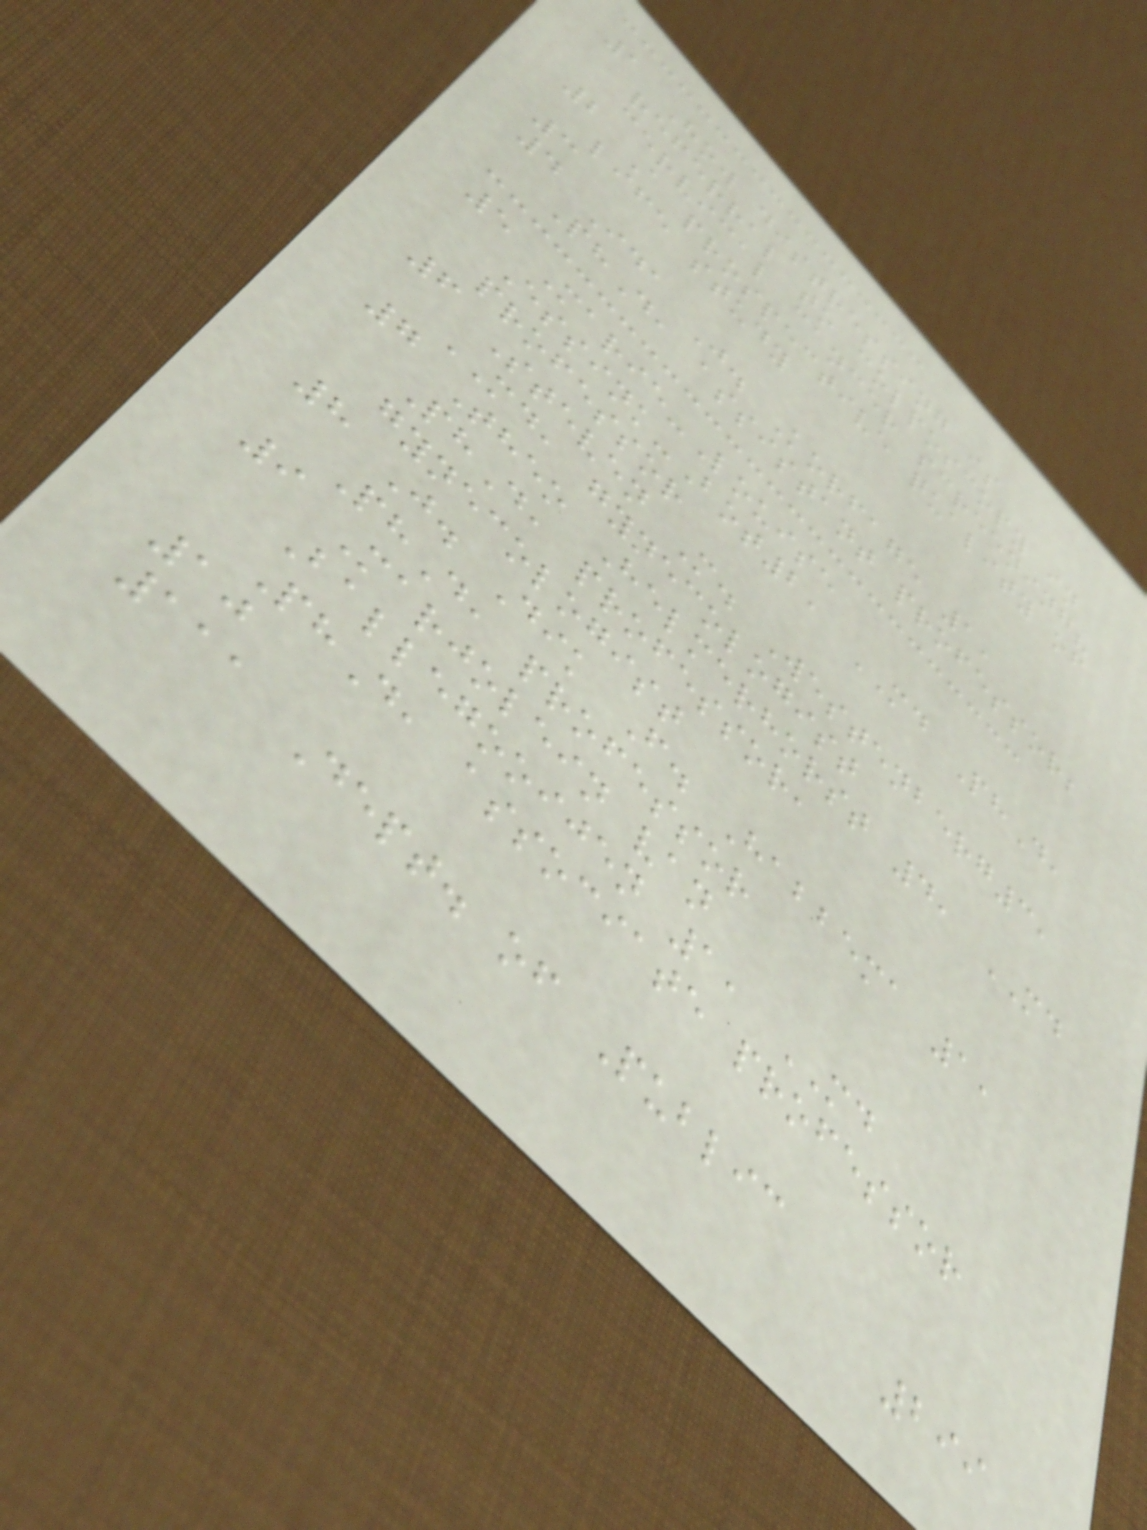1 How distressing is
referral to colposcopy in
cervical cancer screening?
2 A prospective quality of
life study
3
4 Ida J. Korfage 1,
PhD, assistant professor;
5 Marie-Louise
Essink-Bot2, MD PhD,
professor
6 Steven M. Westenberg3,
MD, gynecologist
7 Theo Helmerhorst 4, MD
PhD, professor,
gynecologist
8 J. Dik F. Habbema 1,
PhD, professor
9 Marjolein van
Ballegooijen 1, MD
PhD, associate professor
10
111 Dept. of Public
299
